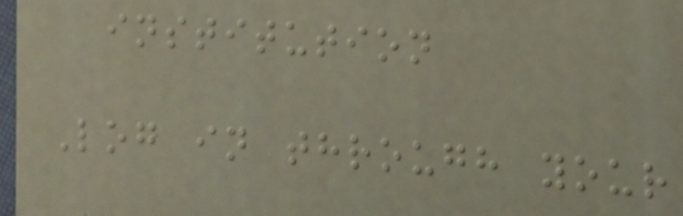institution
Log in through your
